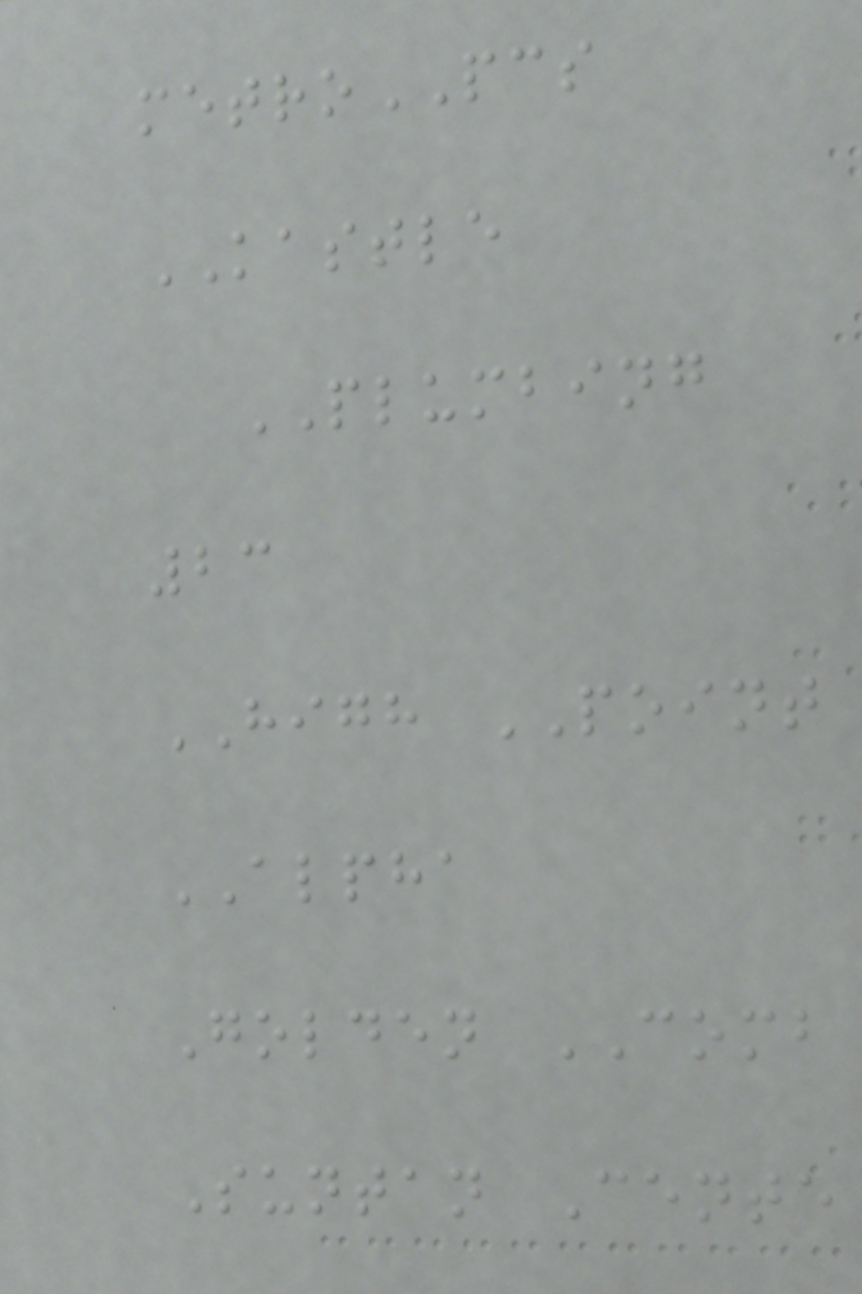metroPCS
KASTLE
PLUMBING
23
HIGH POINT
ALPHA
Golden COMB
Suntan Cente
